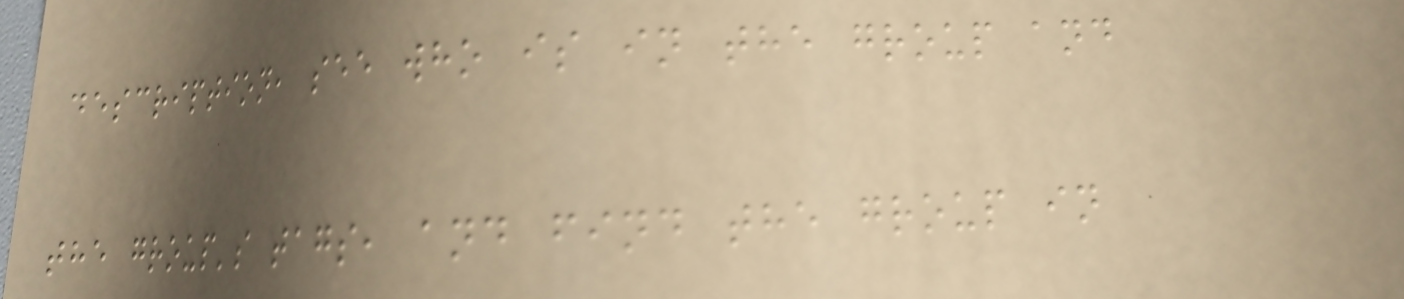description, see who is in the group and
the group's tags, and find the group in
